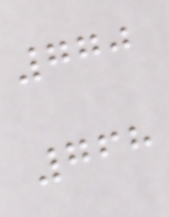770
768
